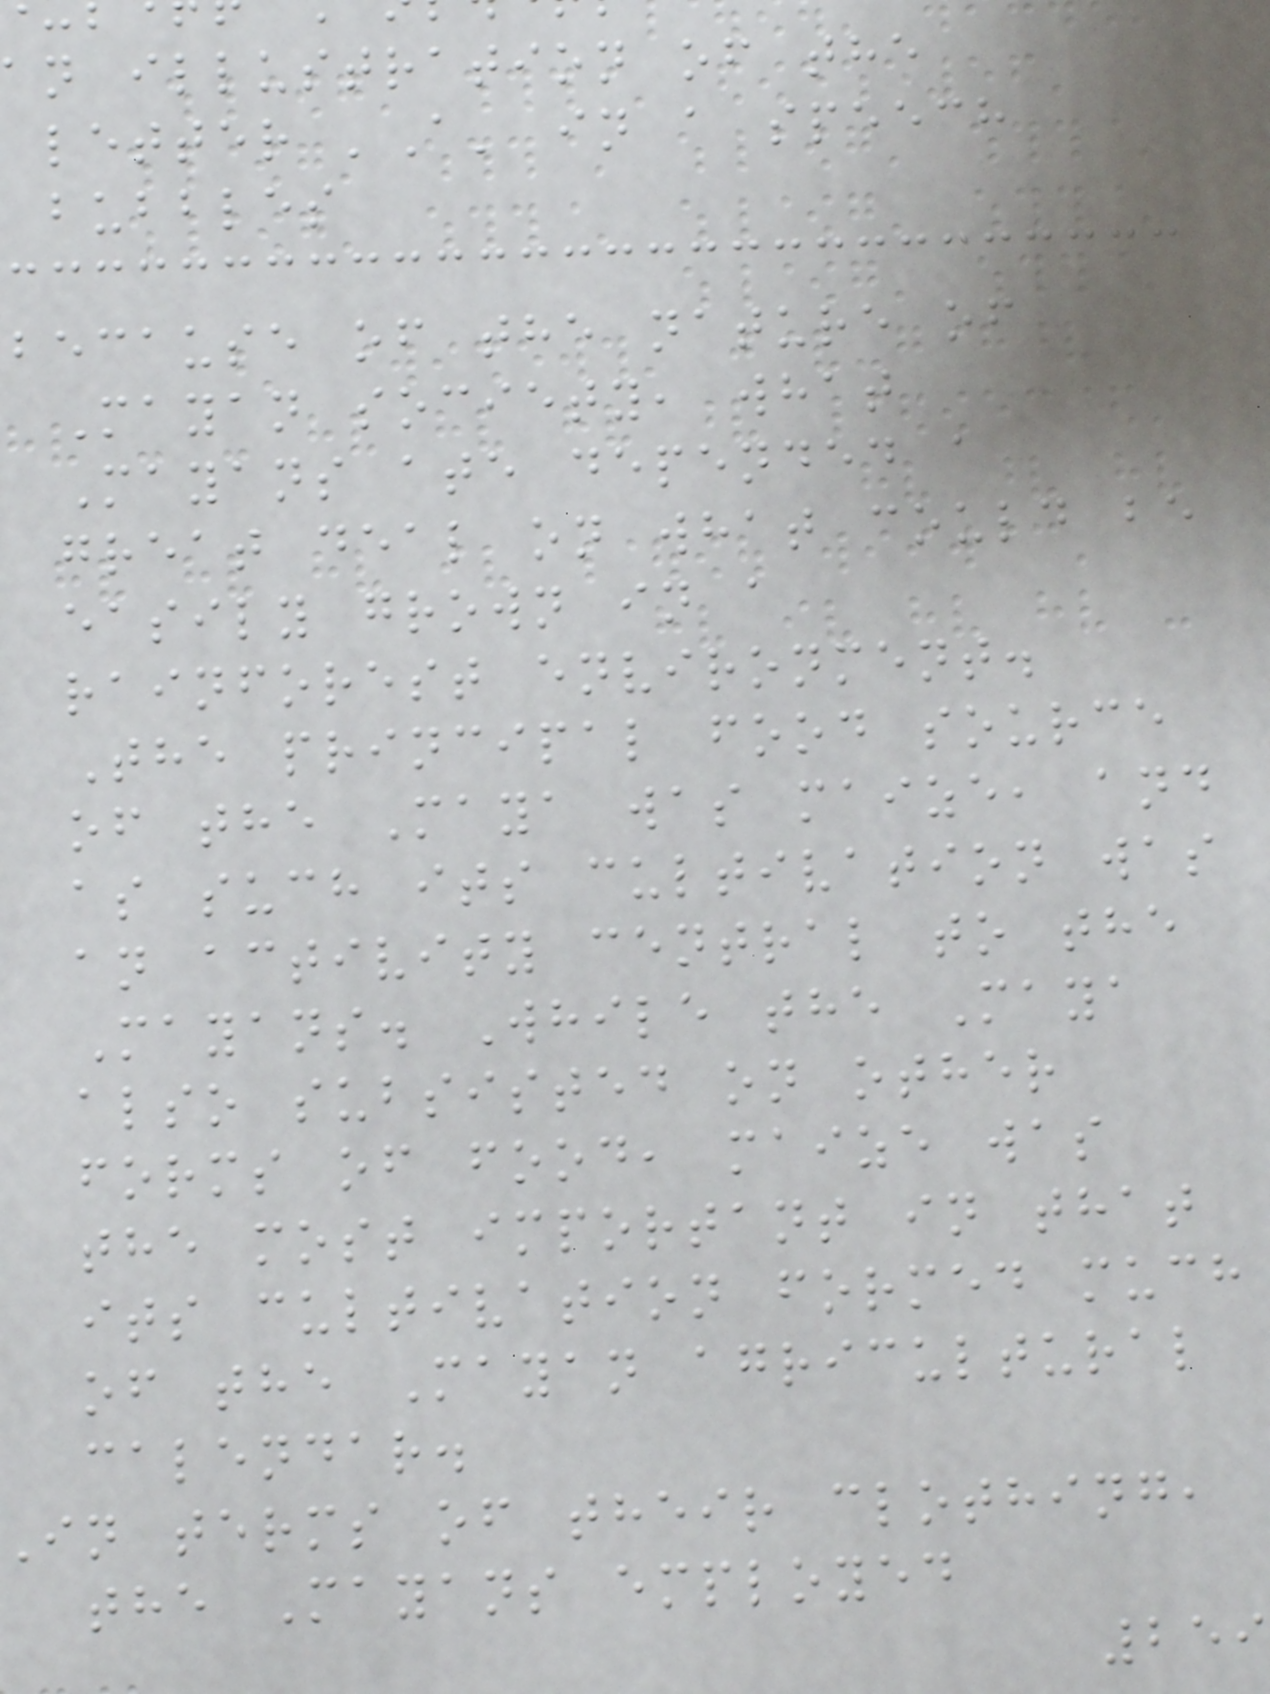an illustration of the
letter 'A' in a speech
bubbles
because of the nature of
Mayan society, what
Mayans ate depended a
great deal on what could be
easily grown in a
rainforest environment.
The principal food source
of the Maya was maize, and
as such its cultivation was
an activity central to the
Mayans. While the Maya
also subsisted on other
forms of food, maize was
the most important in that
its cultivation formed much
of the Mayan agricultural
calendar.
in terms of their clothing,
the Mayans employed
259
